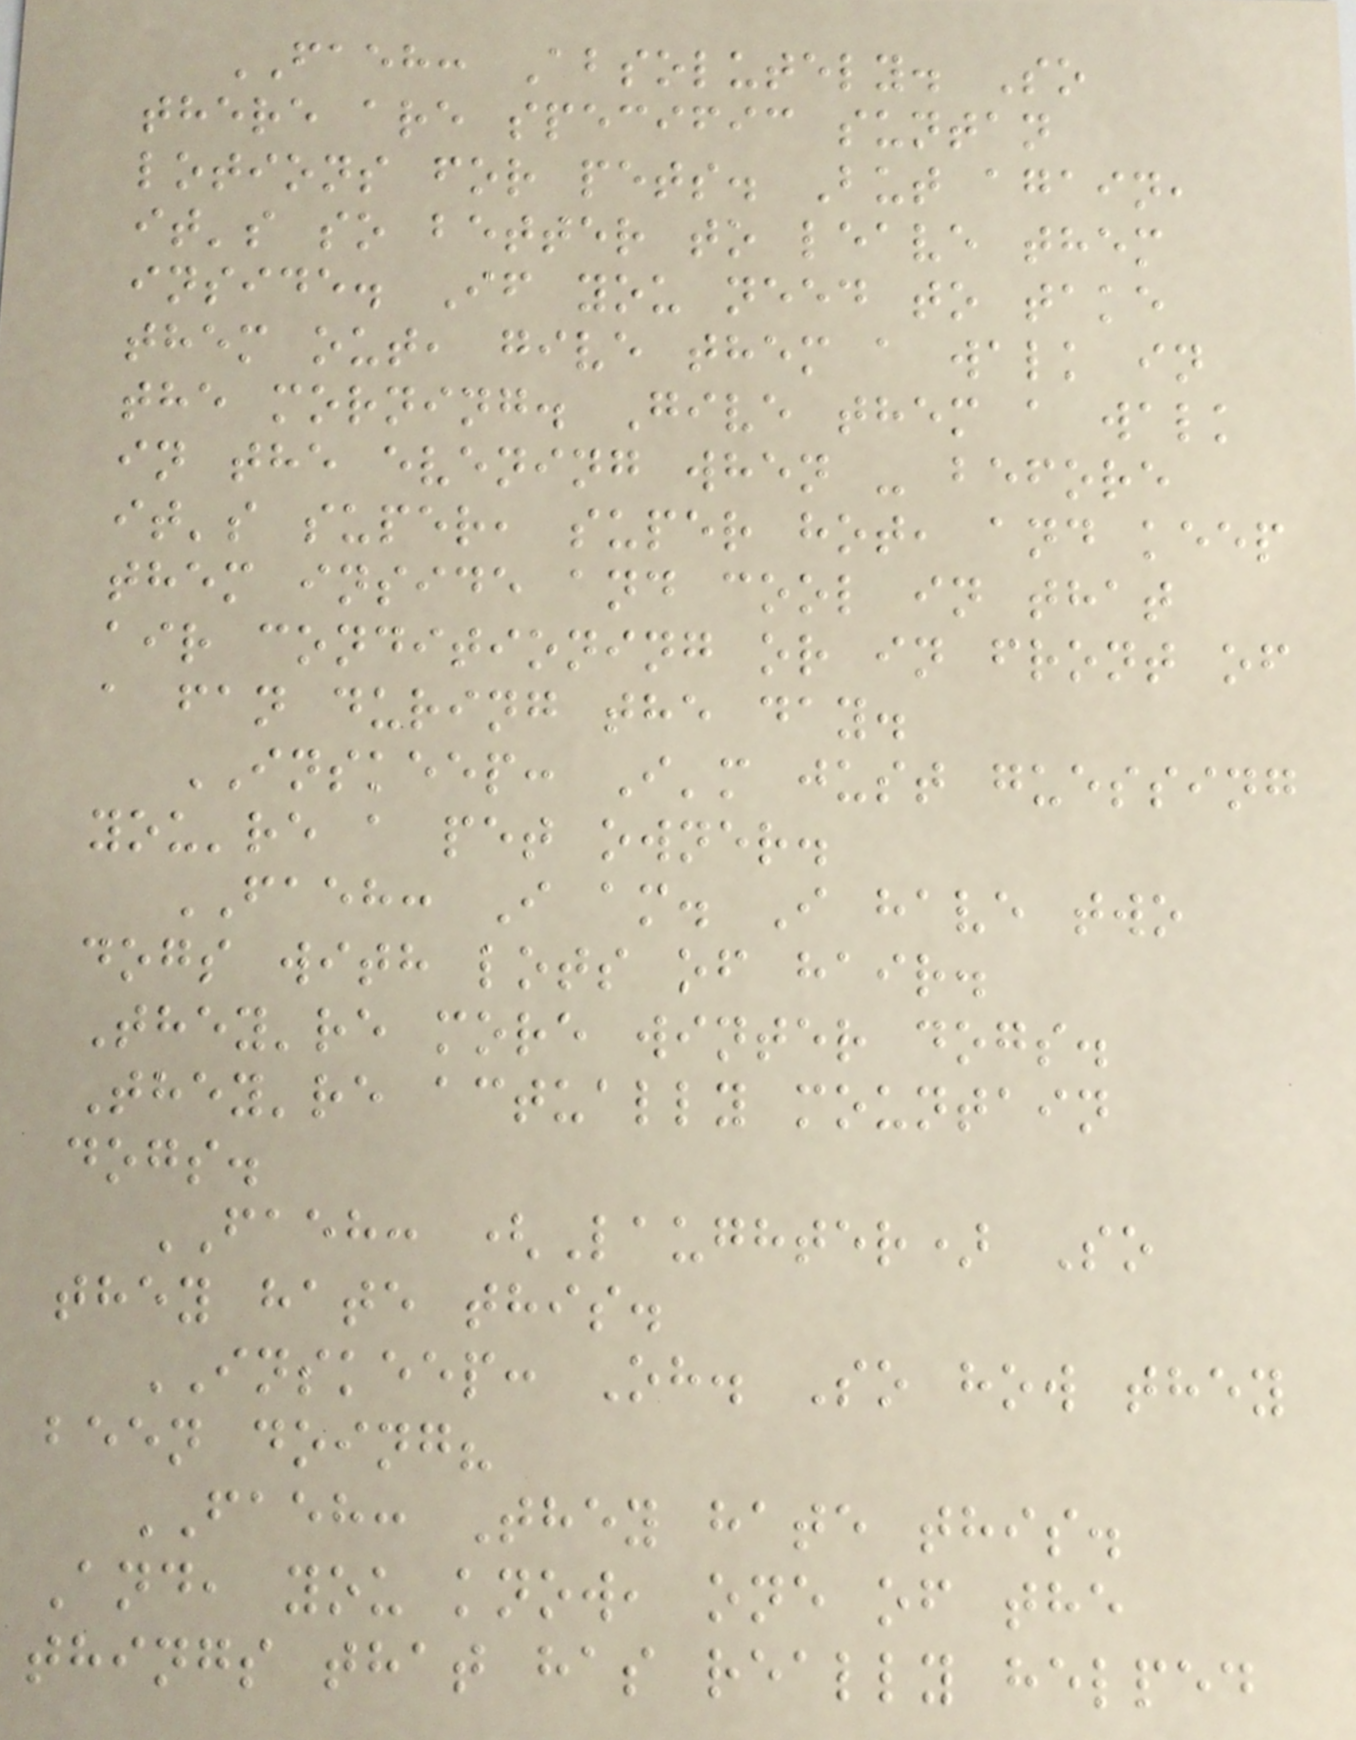FAEH: Absolutely. So
there are specific suntan
lotions for pets. But again,
it's so better to leave them
inside. If you need to take
them out, give them a walk in
the morning. Give them a walk
in the evening when - before
it's super, super hot, and keep
them inside and cool in that
air conditioning or in front of
a fan during the day.
INSKEEP: I'm just guessing
you're a pet owner.
FAEH: I am. I have two
dogs with lots of hair.
They're more winter dogs.
They're actually mountain
dogs.
FAEH: (Laughter) So
they hate this.
INSKEEP: Oh. So how they
been doing?
FAEH: They hate this.
And, you know, one of the
things that has really helped
